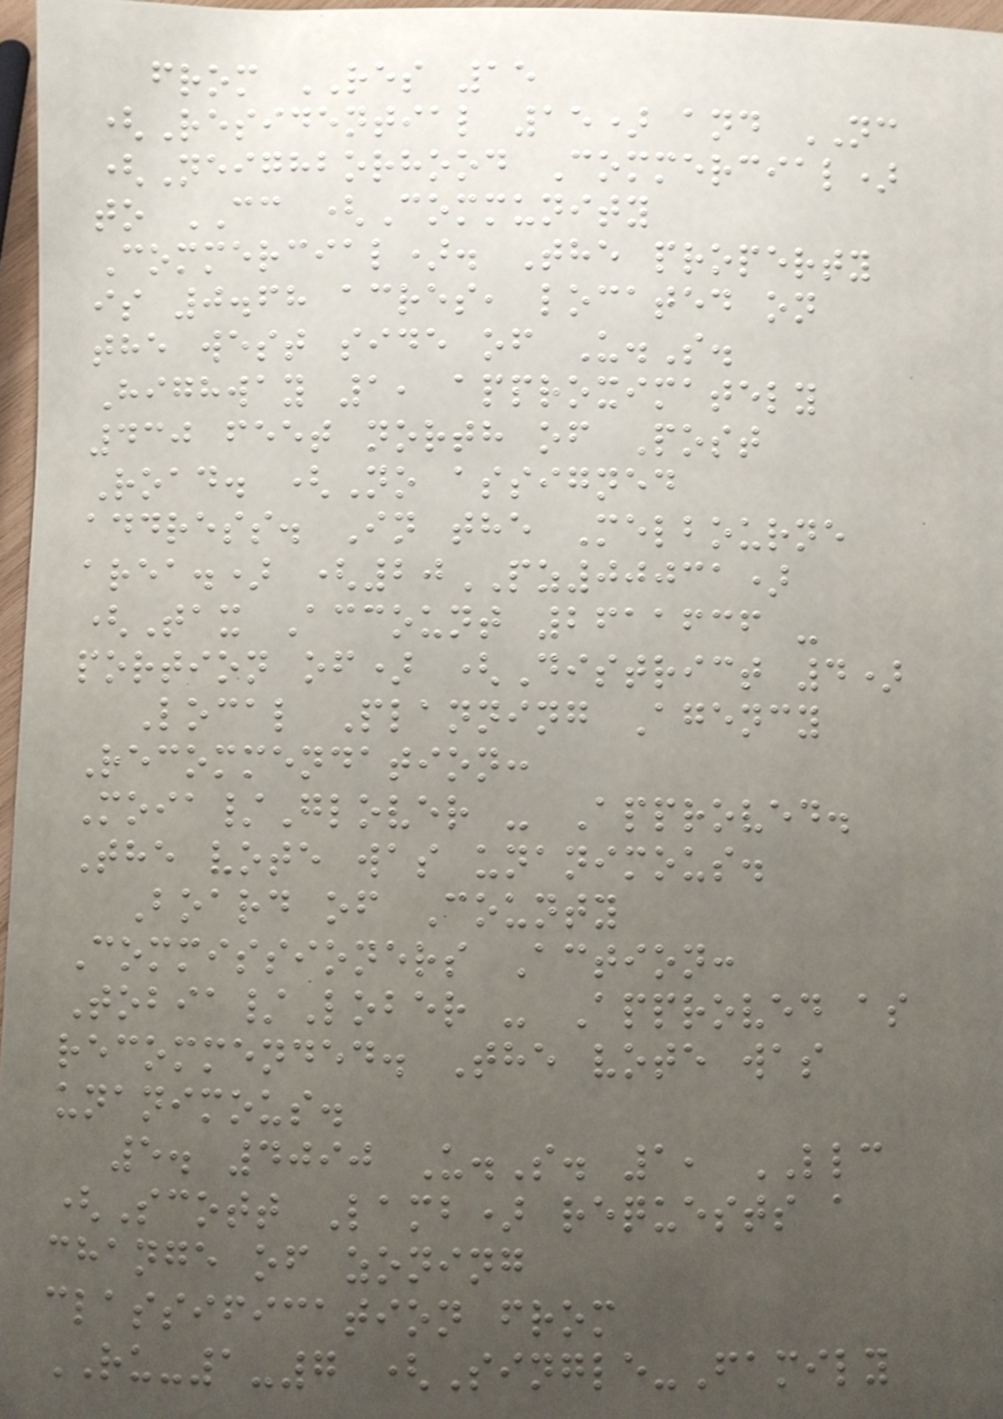from RES 15
(Residential 15) and NC
(Neighborhood Commercial)
to CC (Community
Commercial). The property
is 0.68 acres, located on
the west side of U.S.
Highway 1, approximately
430 feet north of Post
Road. (No assigned
address. In the Melbourne
area.) (20PZ00031)
(Tax Account 2611636 -
portion of) (District 4)
Local Planning Agency
Recommendation:
Moia/Glover - Approved.
The vote was unanimous.
Board of County
Commissioners Action:
Tobia/Lober - Approved as
recommended. The vote was
unanimous.
5. 4090 U.S. 1, LLC
(Scott Lamb) requests a
change of zoning
classification from
RU-1-7 (Single-Family
